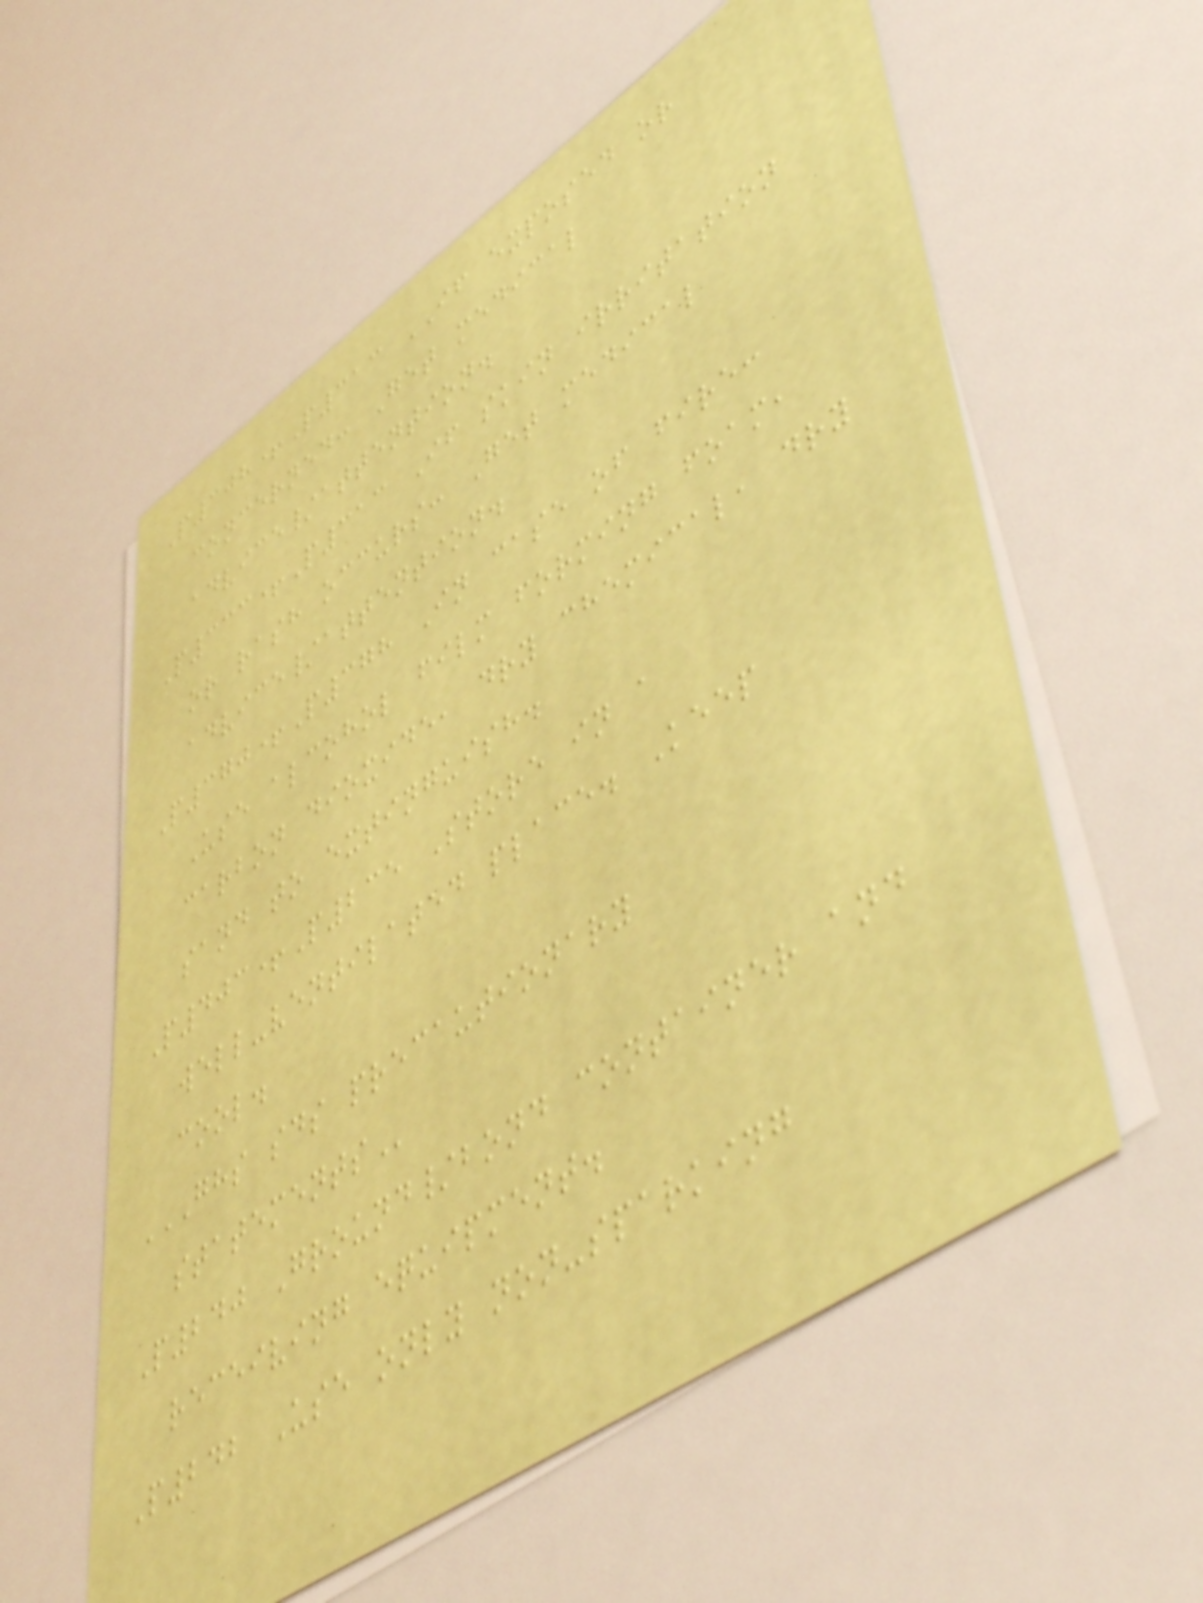P308+P313 IF exposed or
concerned: Get medical
advice/attention.
P333+P313 If skin irritation
or rash occurs: Get medical
advice/attention.
P370+P378 In case of fire:
Use alcohol film forming foam,
carbon dioxide, dry chemical, dry
sand to extinguish.
P403+P235 Store in a
well-ventilated place. Keep
cool.
GHS SDS PRECAUTIONARY
STATEMENTS
P240 Ground/bond container and
receiving equipment.
P242 Use only non-sparking
